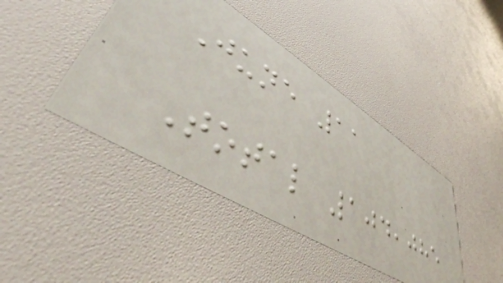June 11
Total 104,085
